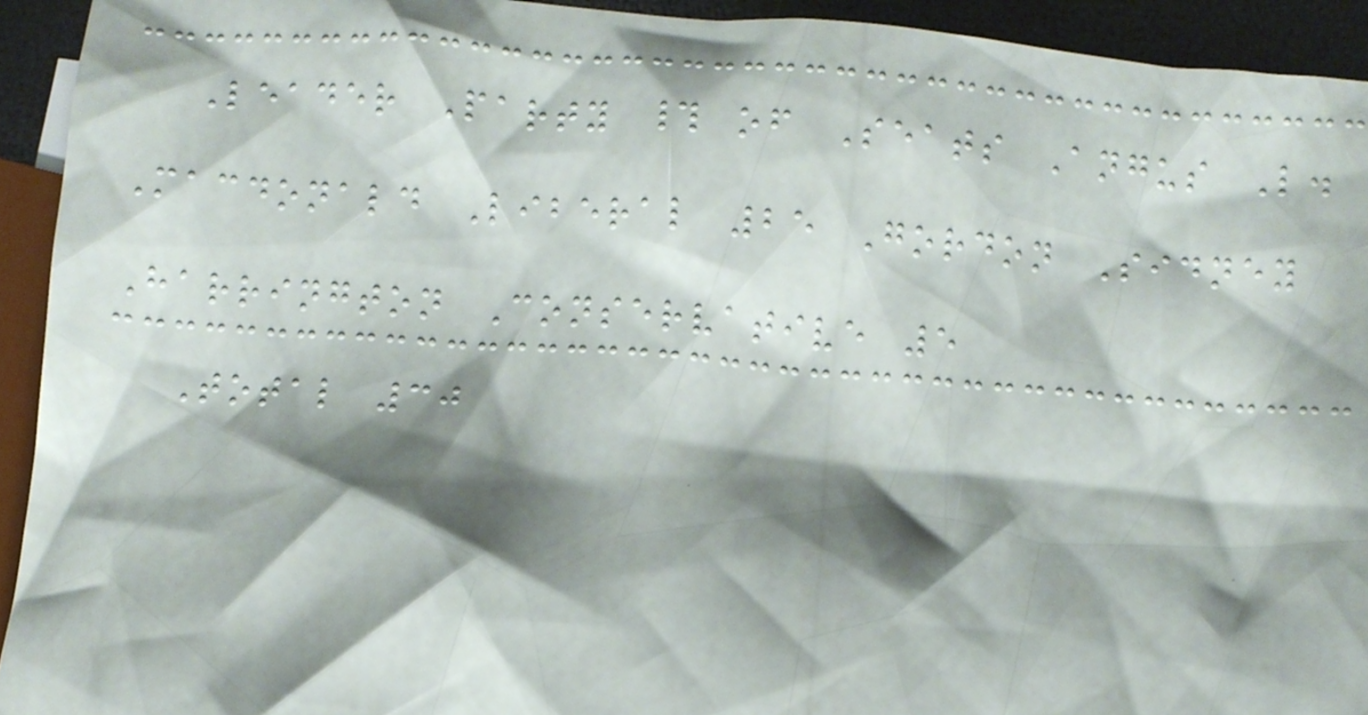Leader Party # of Seats Angus L.
Macdonald Liberal 25 Gordon Sidney
Harrington Conservative 5
Total 30
